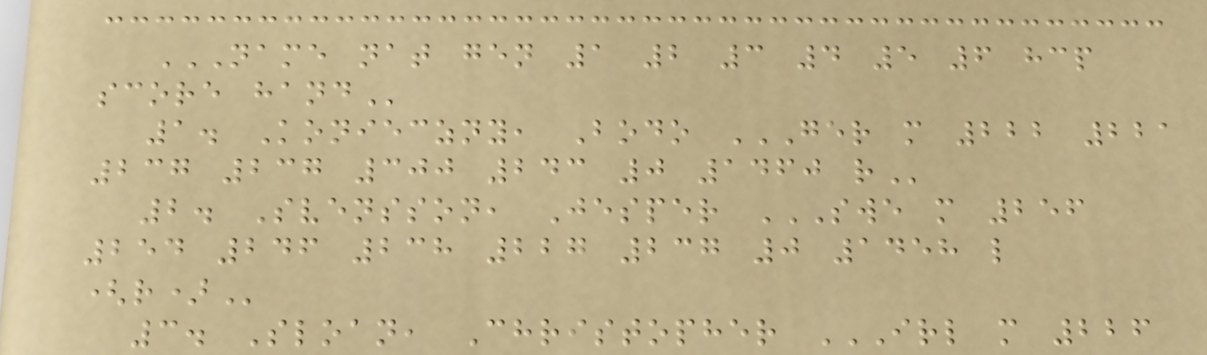NAME NAT GEN 1 2 3 4 5 6 HCP
SCORE HAND
1. Konieczny, Bodo GER M 222 221
237 237 300 243 0 1460 R
2. Svensson, Jesper SWE M 256
254 246 238 227 237 0 1458 L
(R)
3. Sloan, Christopher IRL M 226
